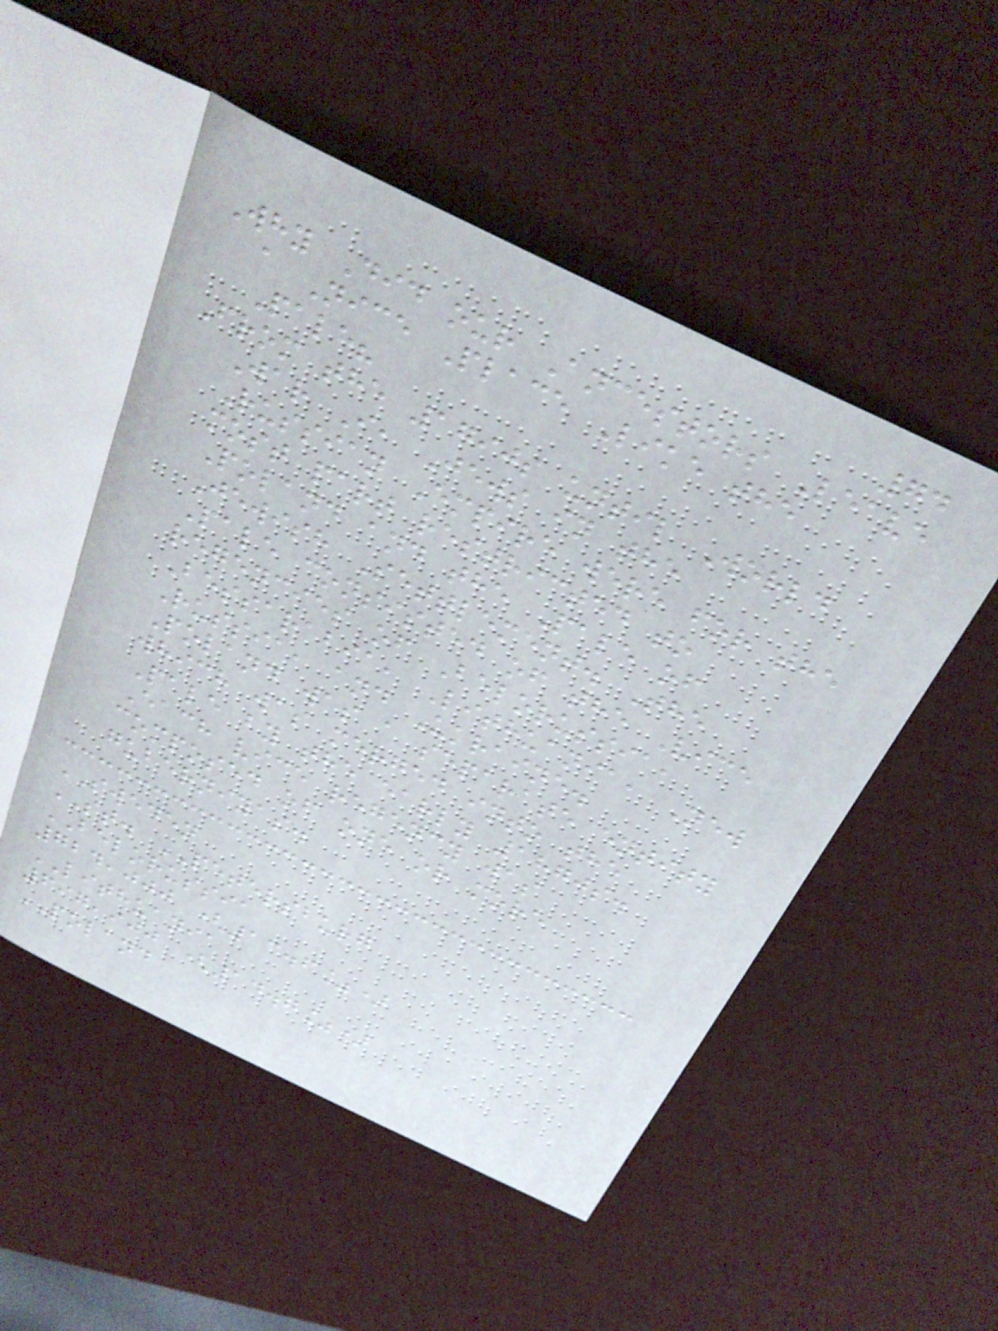74
Why Did our Ancestors Leave
a Nice Place Like the
Pale?
From the 1790s until World
War I, Jews in the
Russian Empire were for the
most part restricted to
Poland and the Pale of
Jewish Settlement. The
Pale consisted of the Vice
regencies of Belorussia,
Bessarabia, Lithuania, New
Russia, and Ukraine.
Poland was a separate entity
which was merged into the
Pale by the early 1870s.
Each vice regency was
composed of one or more
guberniyas.
SWEDEN
ST. PETERSBURG
BELORUSSIA
724,000 (13.6%)
LITHUANIA
697,900 (14.7%)
POLAND
